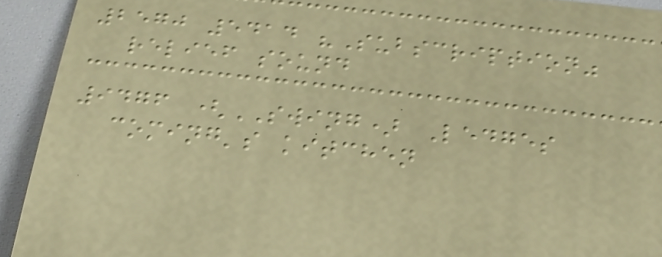2570 5414 "Subscription"
relief sound
9476 (SWING) Ledges
coming's kitchen
